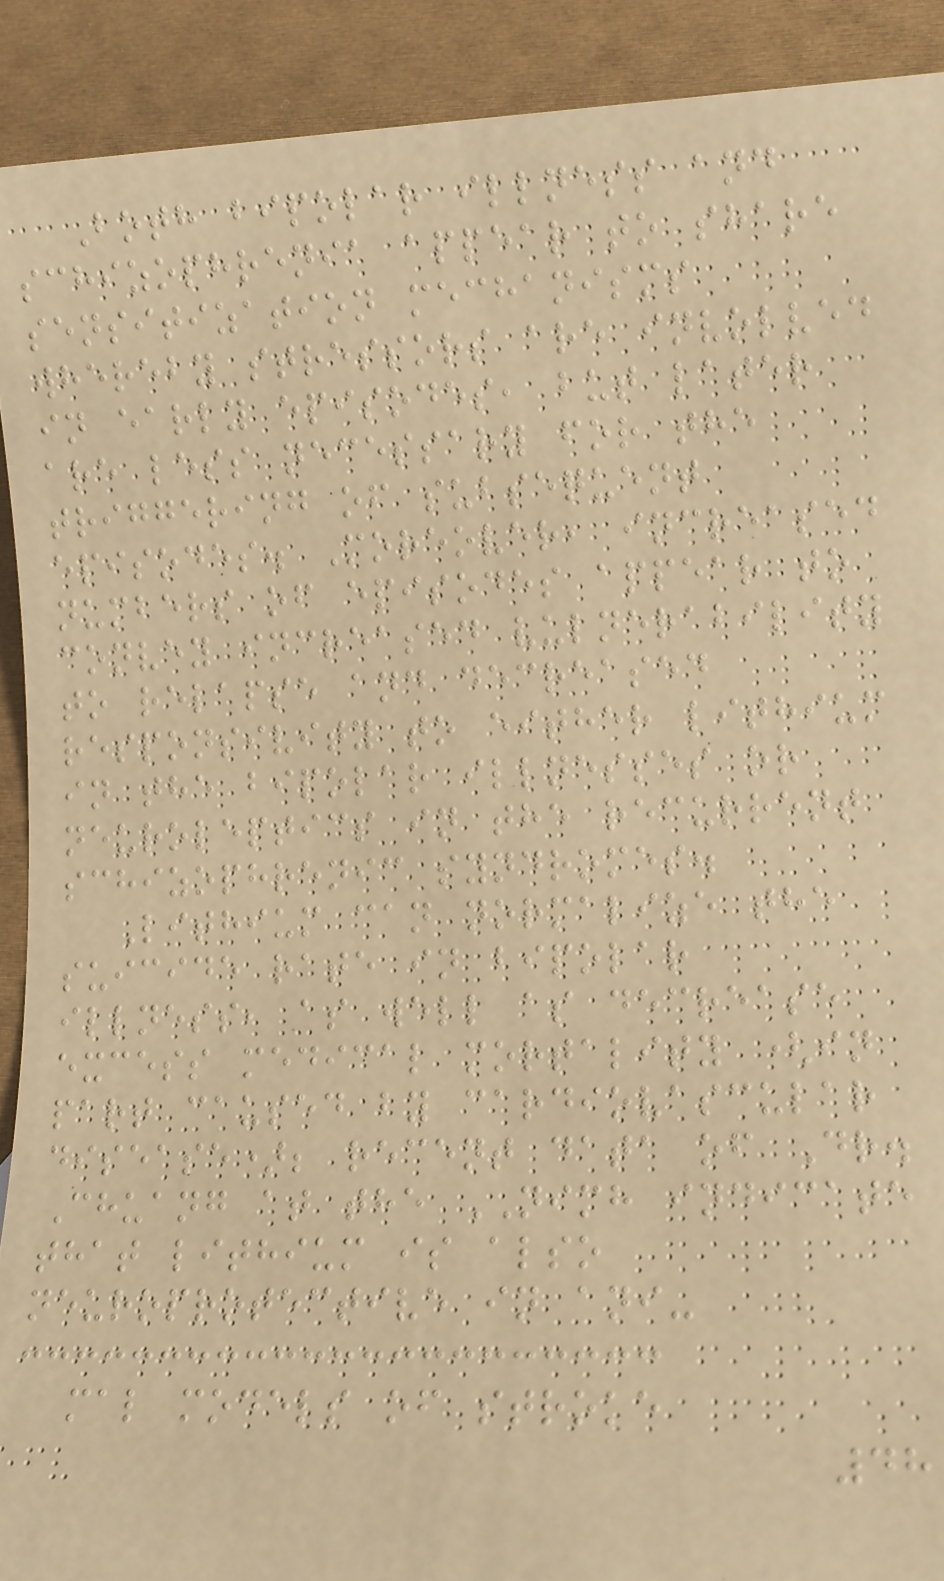Both bipolar illness and
schizophrenia appear to share
sensitization mechanisms
whereby stressors are involved
in early episodes, but later
are less necessary for the
triggering of subsequent
episodes. Moreover, increased
numbers of episodes appear to
convey increased vulnerability
to relapse and decreased
responsivity to either lithium
in the bipolar illnesses or
neuroleptics in the recurrent
schizophrenic syndromes.
Lithium can normalize the
suicide rate in bipolar
illness, as well as decrease
excess medical mortality (in
part caused by cardiovascular
disease); recent data of Dr.
Chuang at the NIMH indicate
that lithium is also
neuroprotective in ani-
mal models of stroke
48
